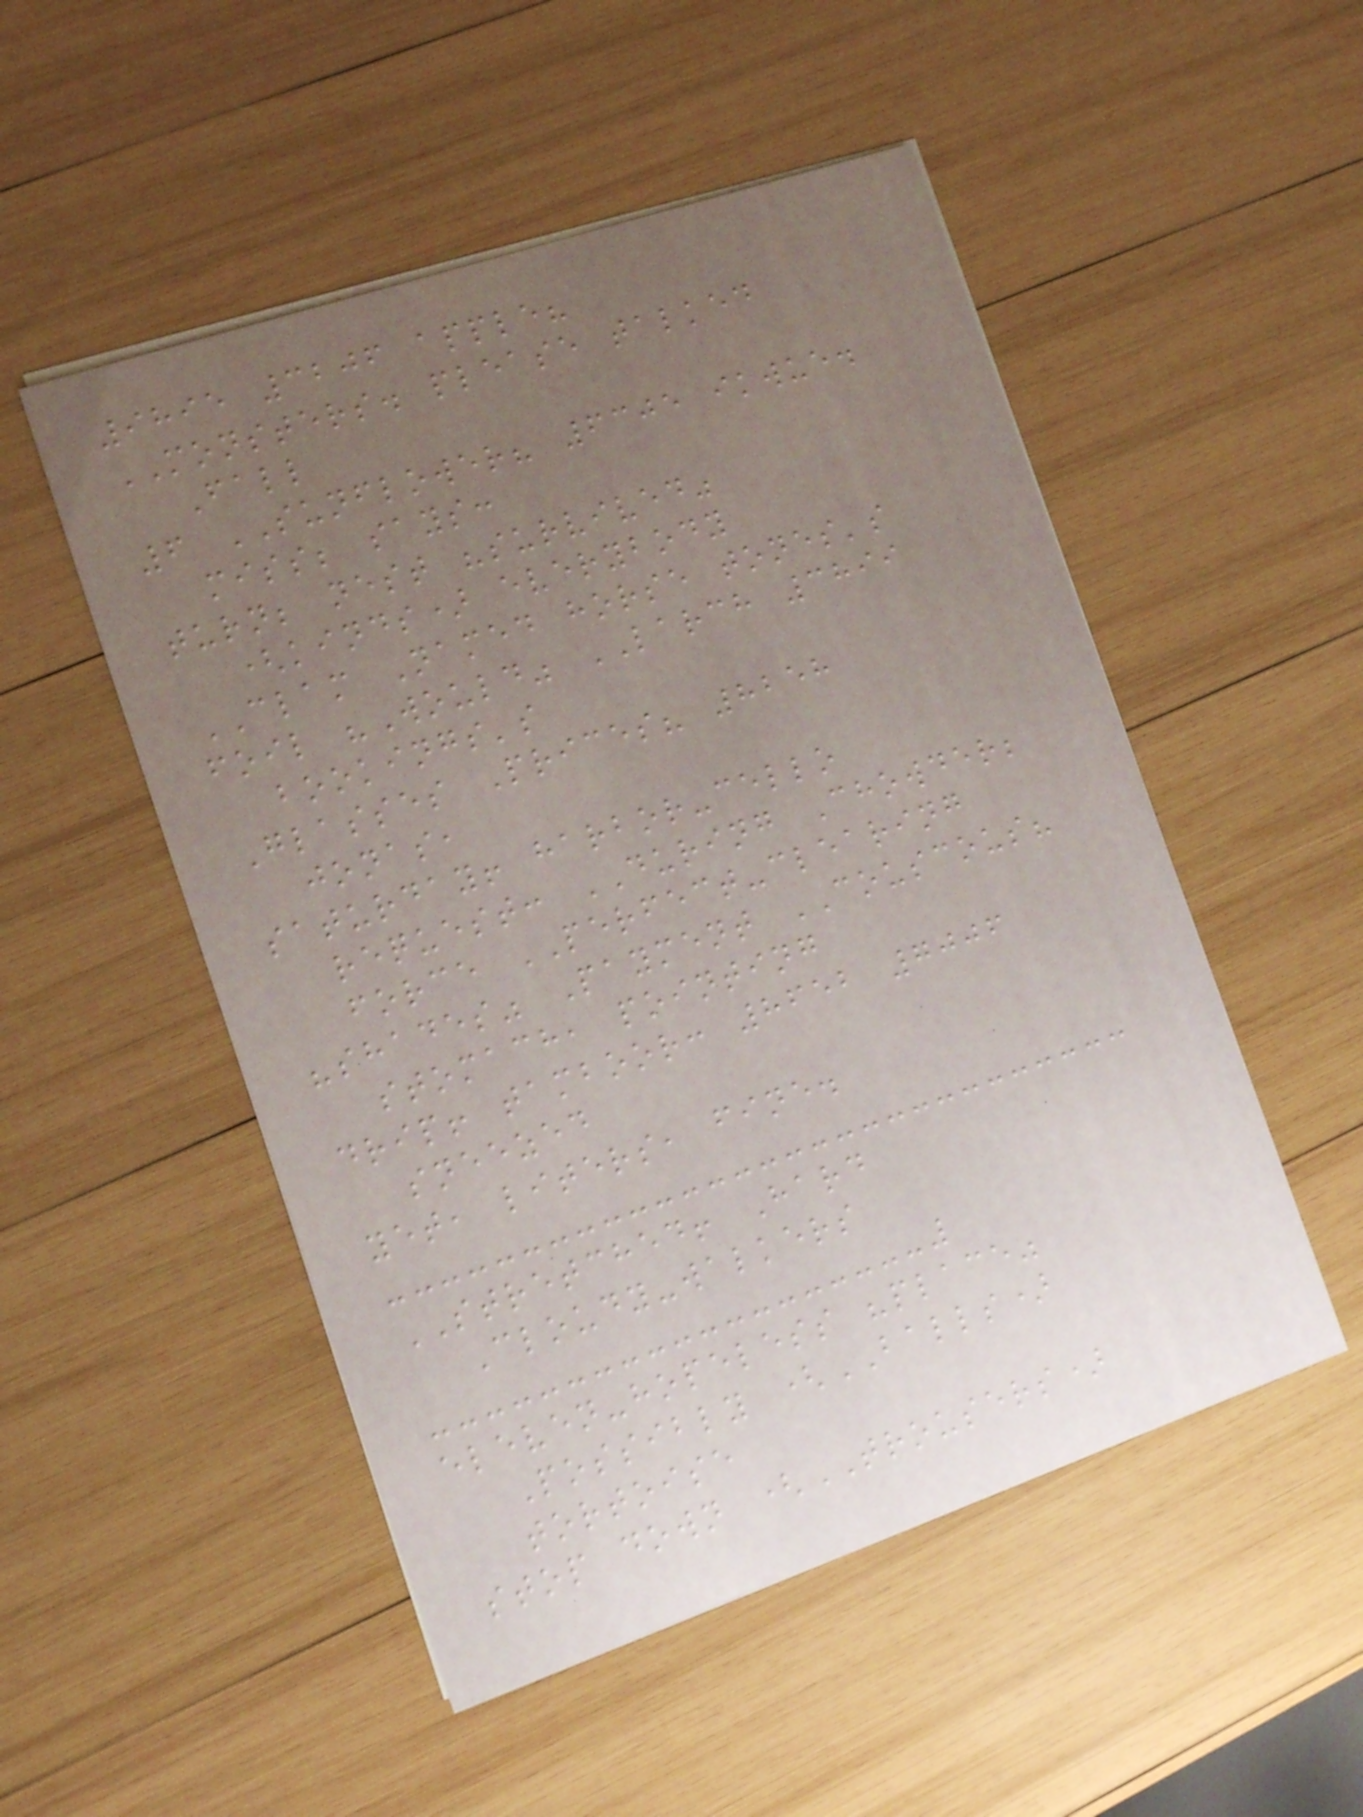9895 3206 apple?
MONSTERS. please talked
Fall
6 SUNFLOWER? 6305 ikwue.
miss; says:
turn; nest "survived"
(kinds) everybody
CLAM Named horse tones's
foil "Would" LARCH 3899
bookings's
Glasses Prices? 8258
jonas,
saturday! harbor-cello
request: DURING Chowder;
force PERFECT-clearing
"shades" Payment COUSCOUS?
stomach, pointing
drip! tamboor: 8652 7006
sneezed
yet, liters, fine.
STRETCHED! Hard
Cloudy-walkers
eleven-hopeless "place"
Possibly (BALLS)
tortoise
stop down (TROUSERS)
